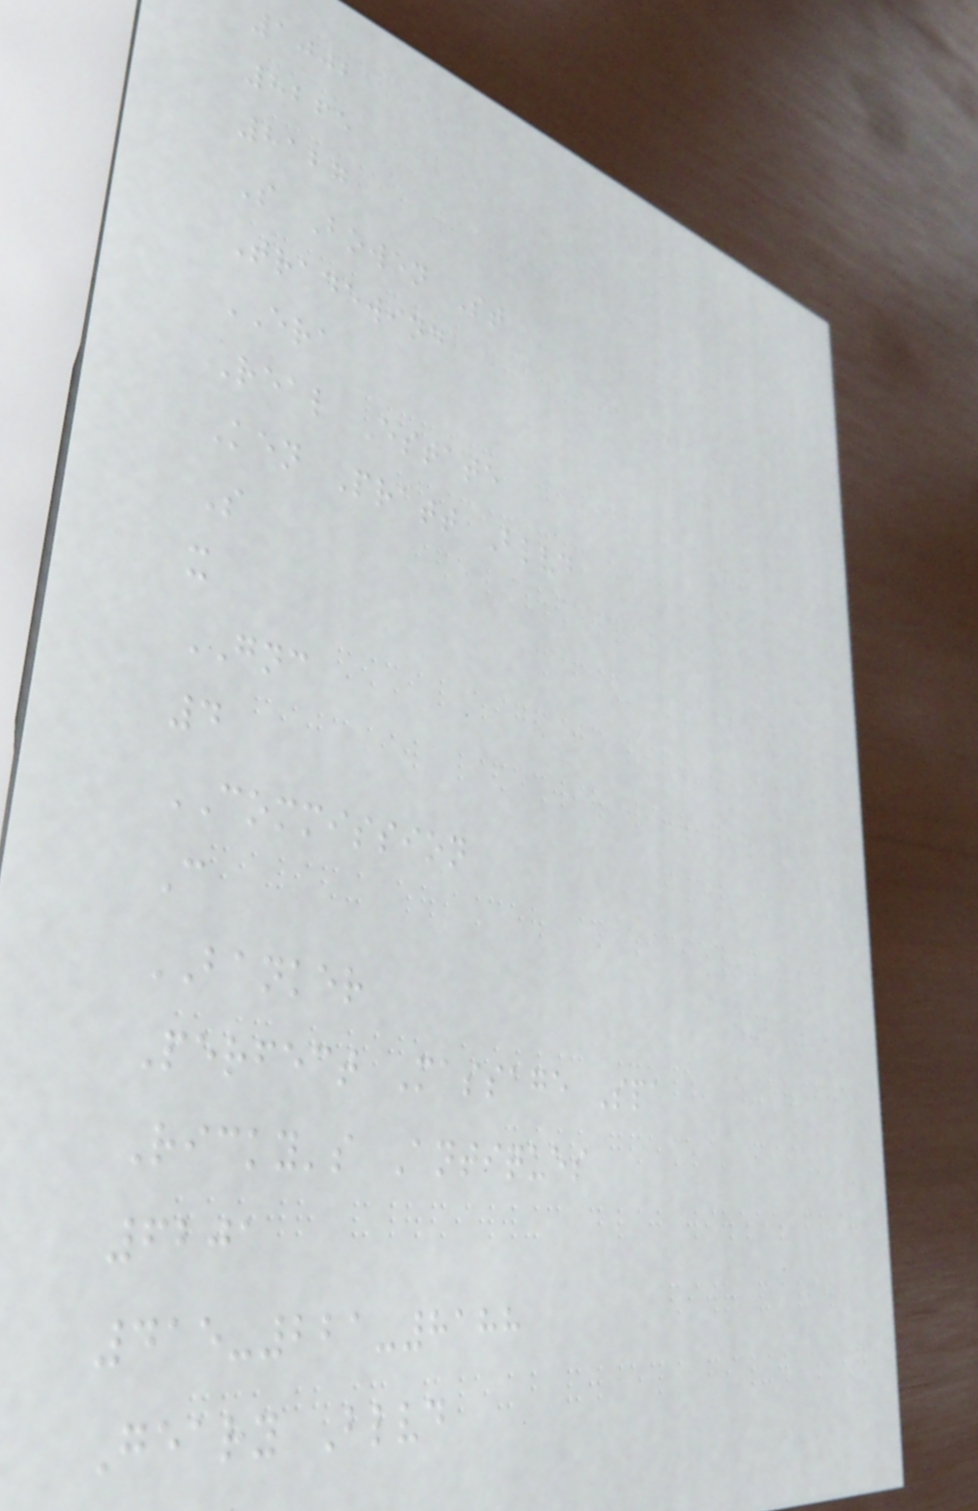1002
8265
8127
S Bowen St
Tradewind
ERA
Real Estate
Ken Pratt Blvd
S
x
GNC
4
COMMISSION
C
BANKER
Perfect Massage Spa
Ricky's Antiques
6201
415-221-8188
Geary Blvd
